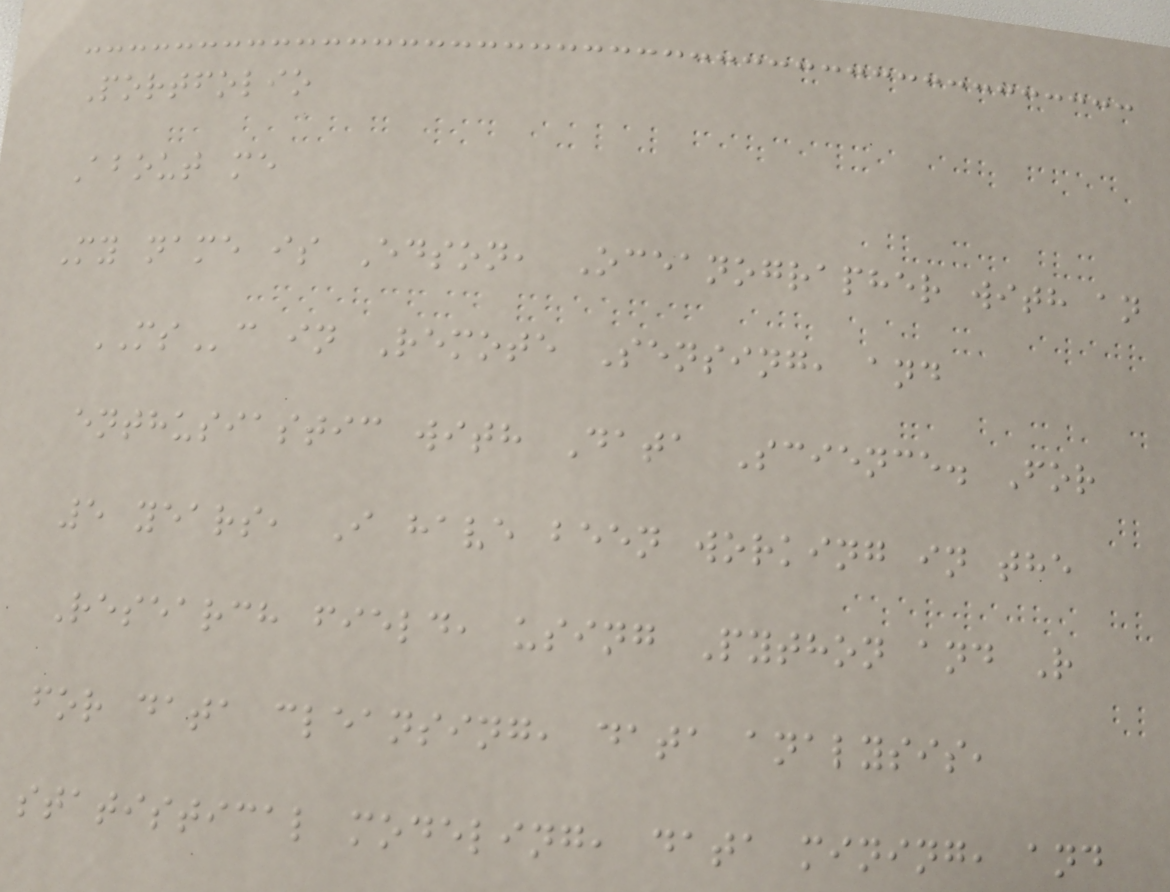Portfolio
About me
My name is Edson, Oceanographer with an
MSc in Remote Sensing, and
enthusiastic with Data Science. For
5 years, I have been working in the
Research field, using Python and R
for data cleansing, data analysis,
statistical modeling, data mining, and
